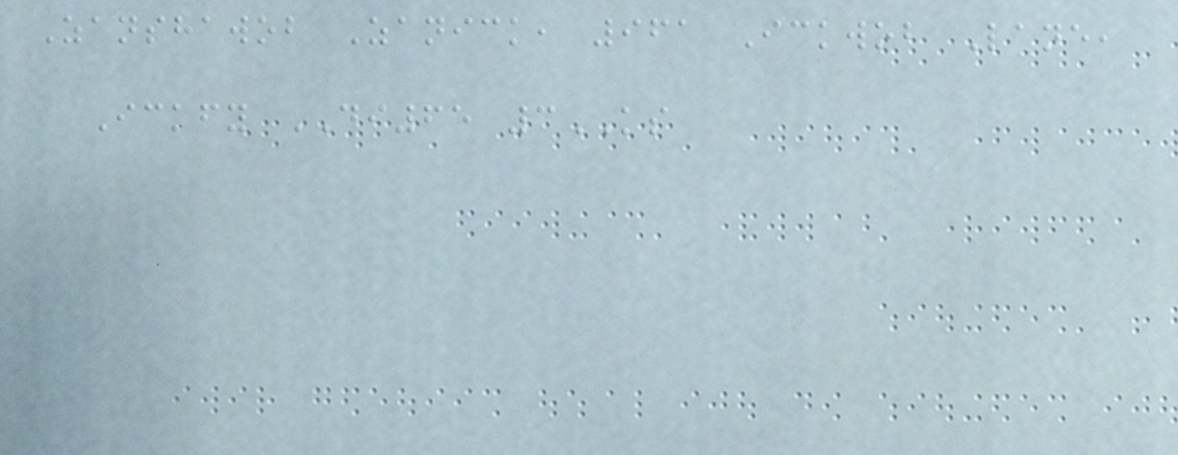Zanshawob Zanick, 961 Ickwob Lane,
Ickfy DI65 3KS
